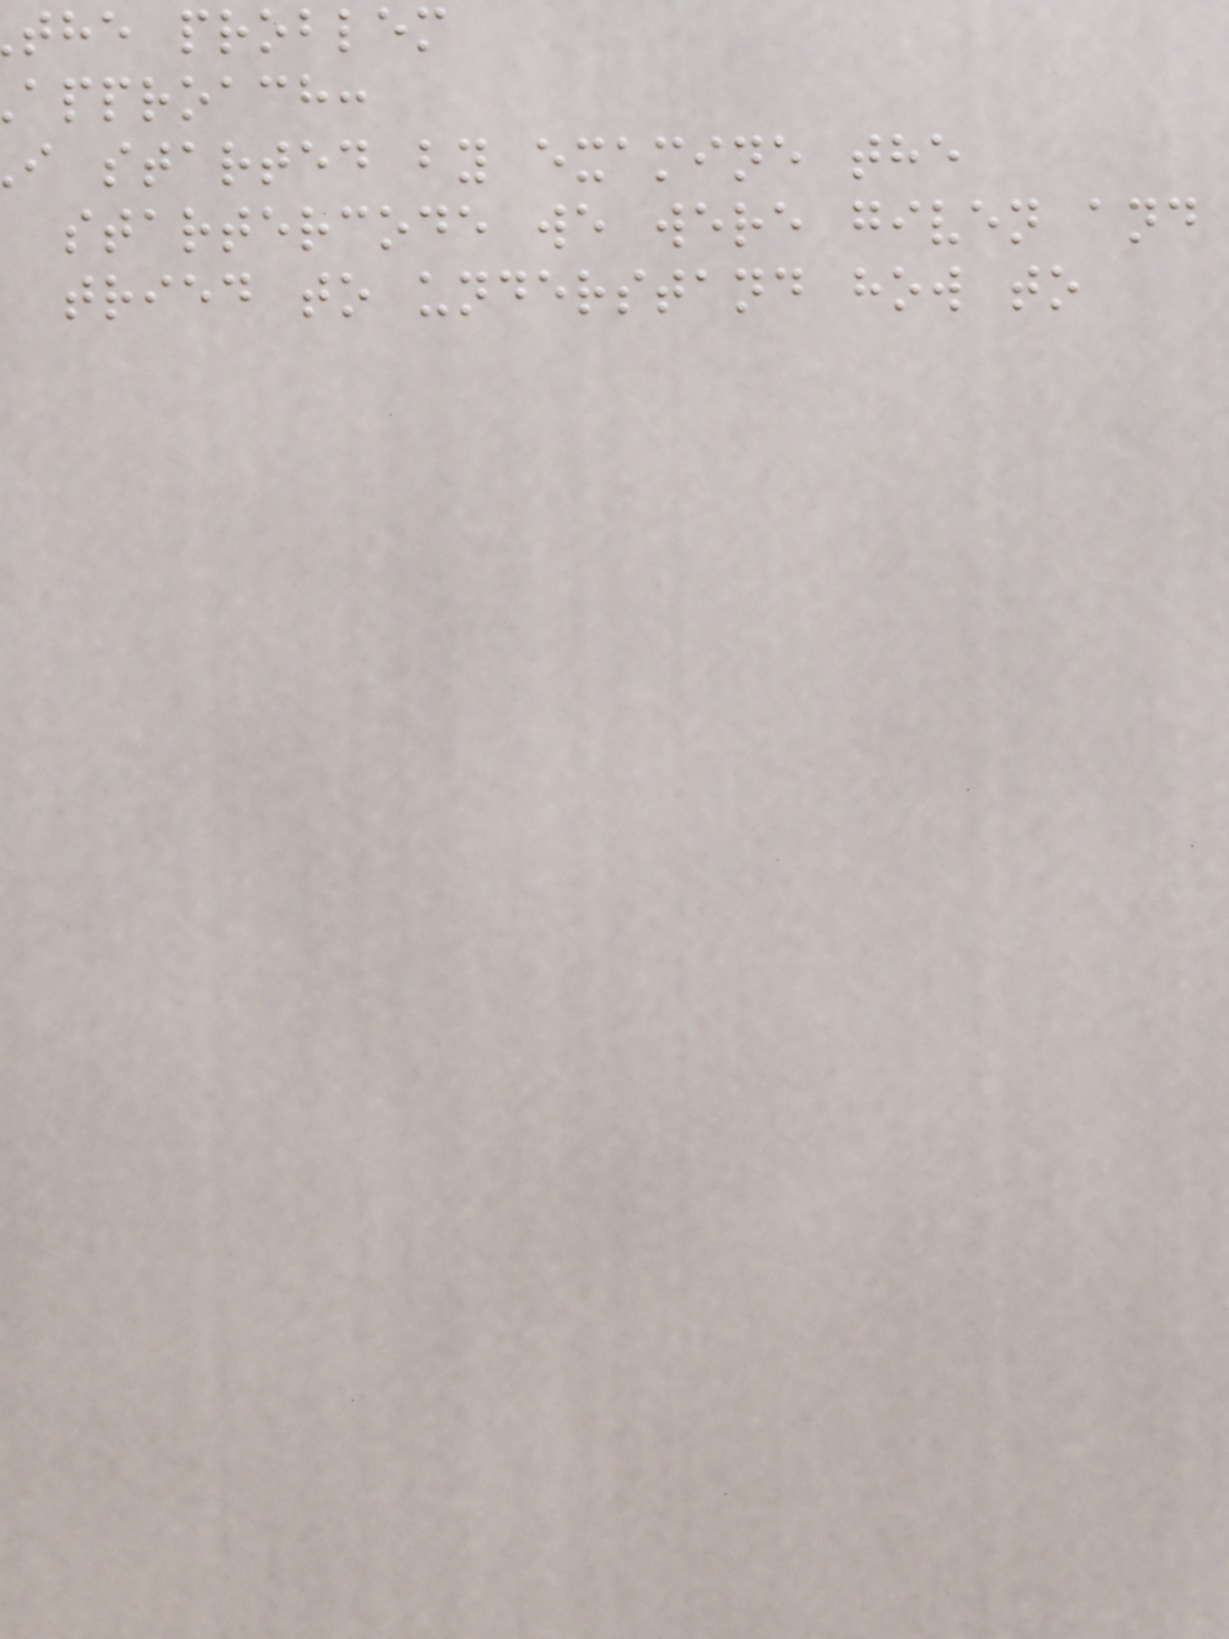the problem
approach:
i started by examine the
startercode we were given and
tried to understand how to
